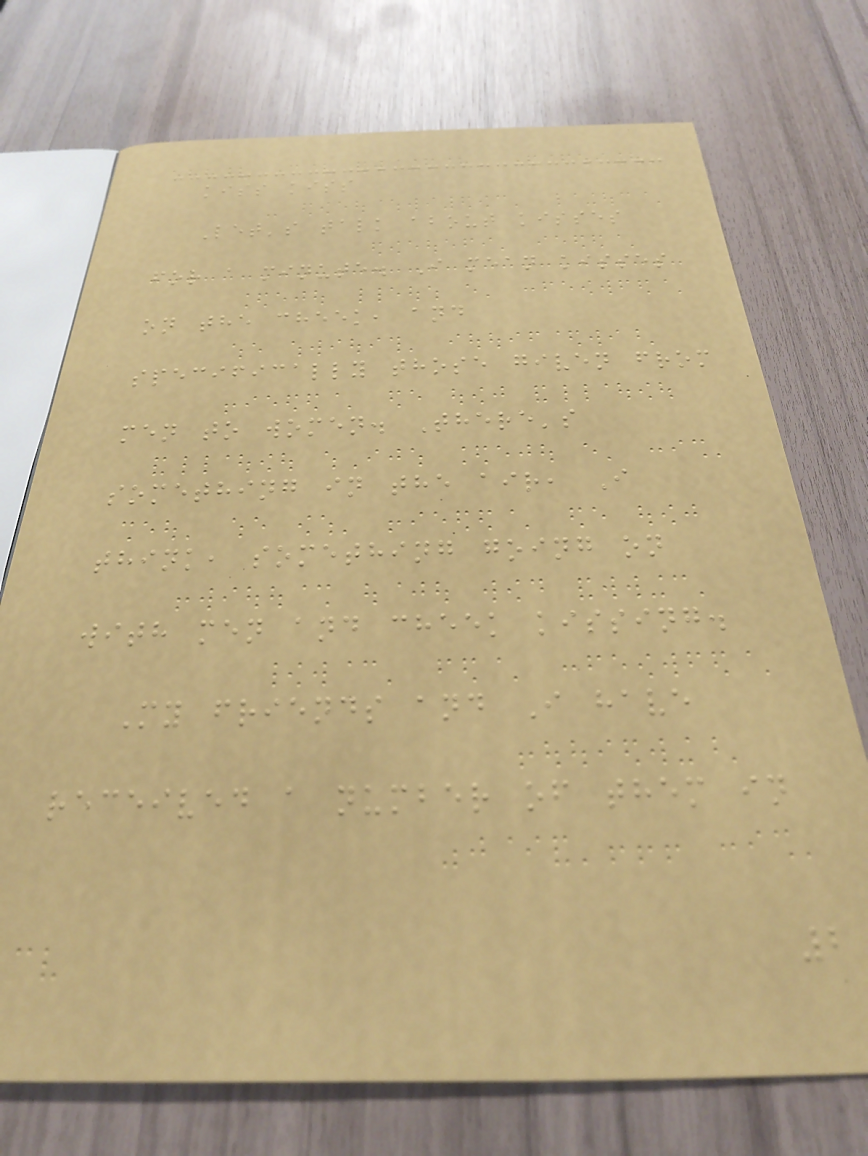kiss kiss
Let's talk about kisses
for a minute. I mean kisses
on the cheek, and
specifically those given from
men to women. There's
something in the air, I
think, something going on
with men and cheek kissing.
My friends and I have
received a number of them in
2
